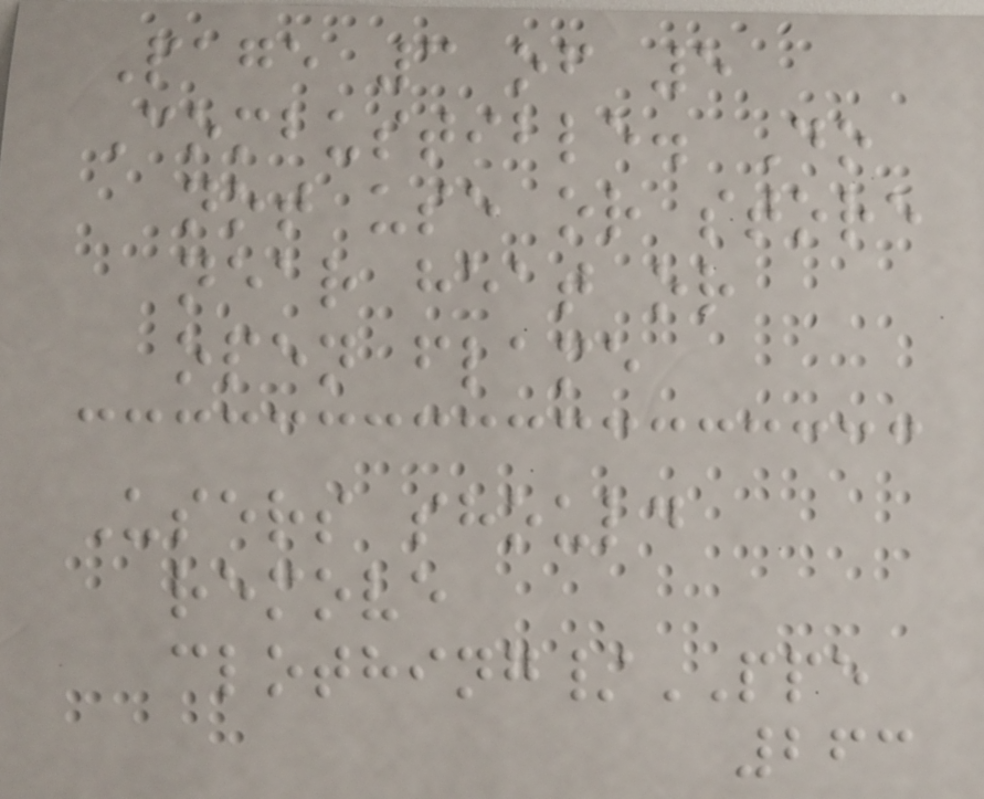Page 3 of 5
Combustible. Do
not use or store
near heat or
open flame
Users should
remove
clothing/PPE
263
